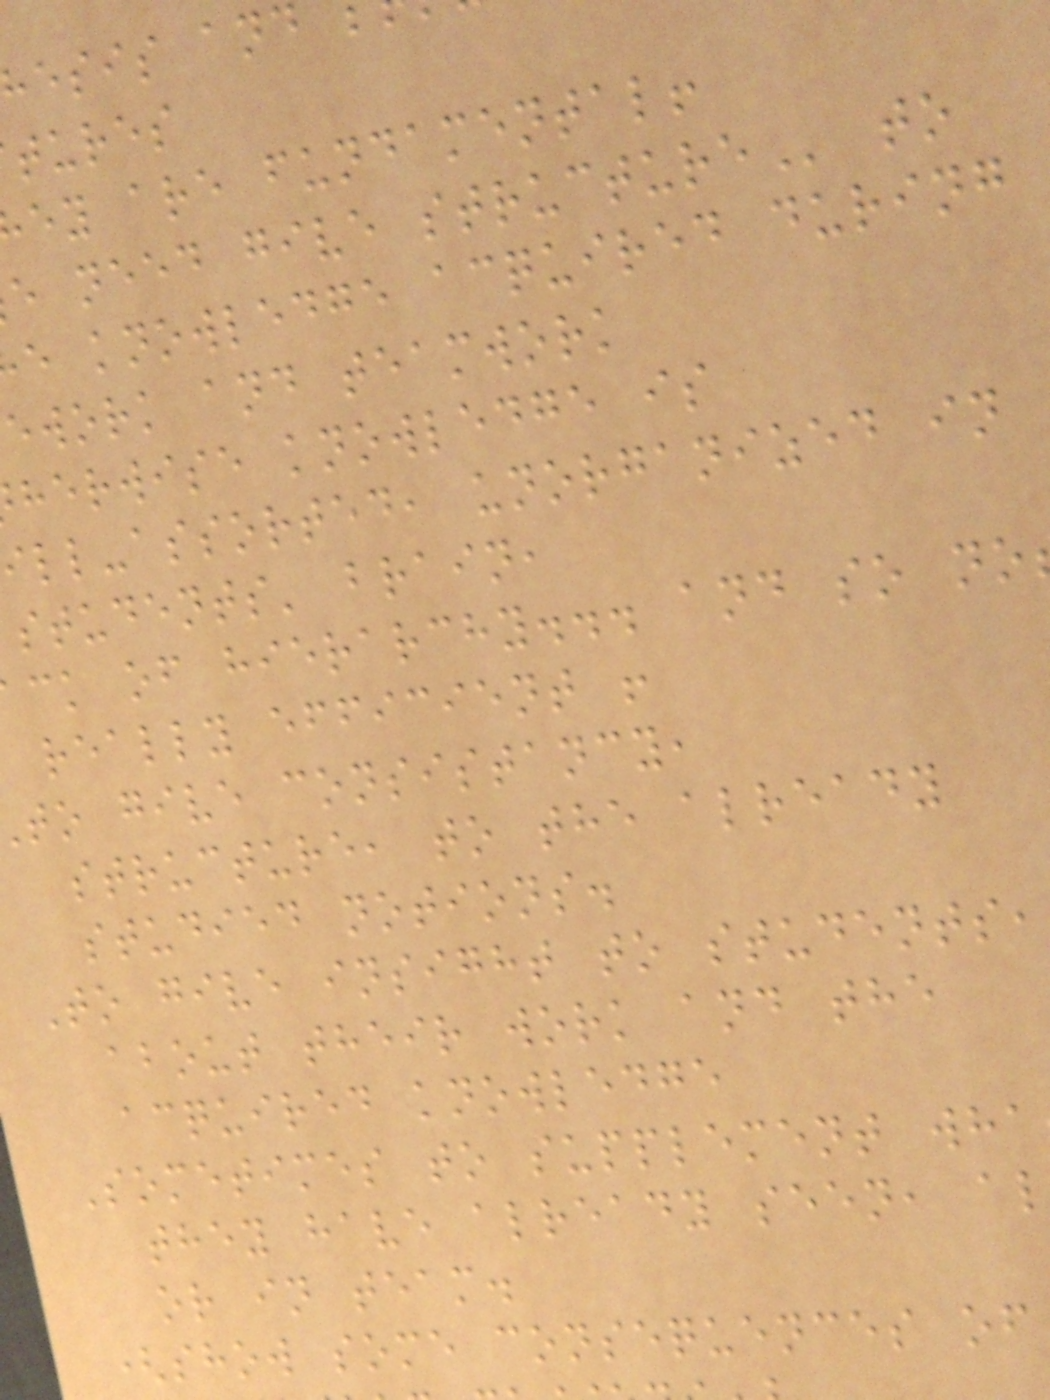esis and
tures
ey are fundamental!
e need give
e knowledge acquired during
ework and teamwork
herwise knowledge is
ill-assorted, unorganized in
students' brain,
ck of hierarchy... and so no
really efficient !
to give consistancy,
structure, to the already
studied notions.
To give insight to students,
about their work and the
acquired knowledge
Sometimes to supplement wha
they have already seen, al
or in team.
(show some consequences of
